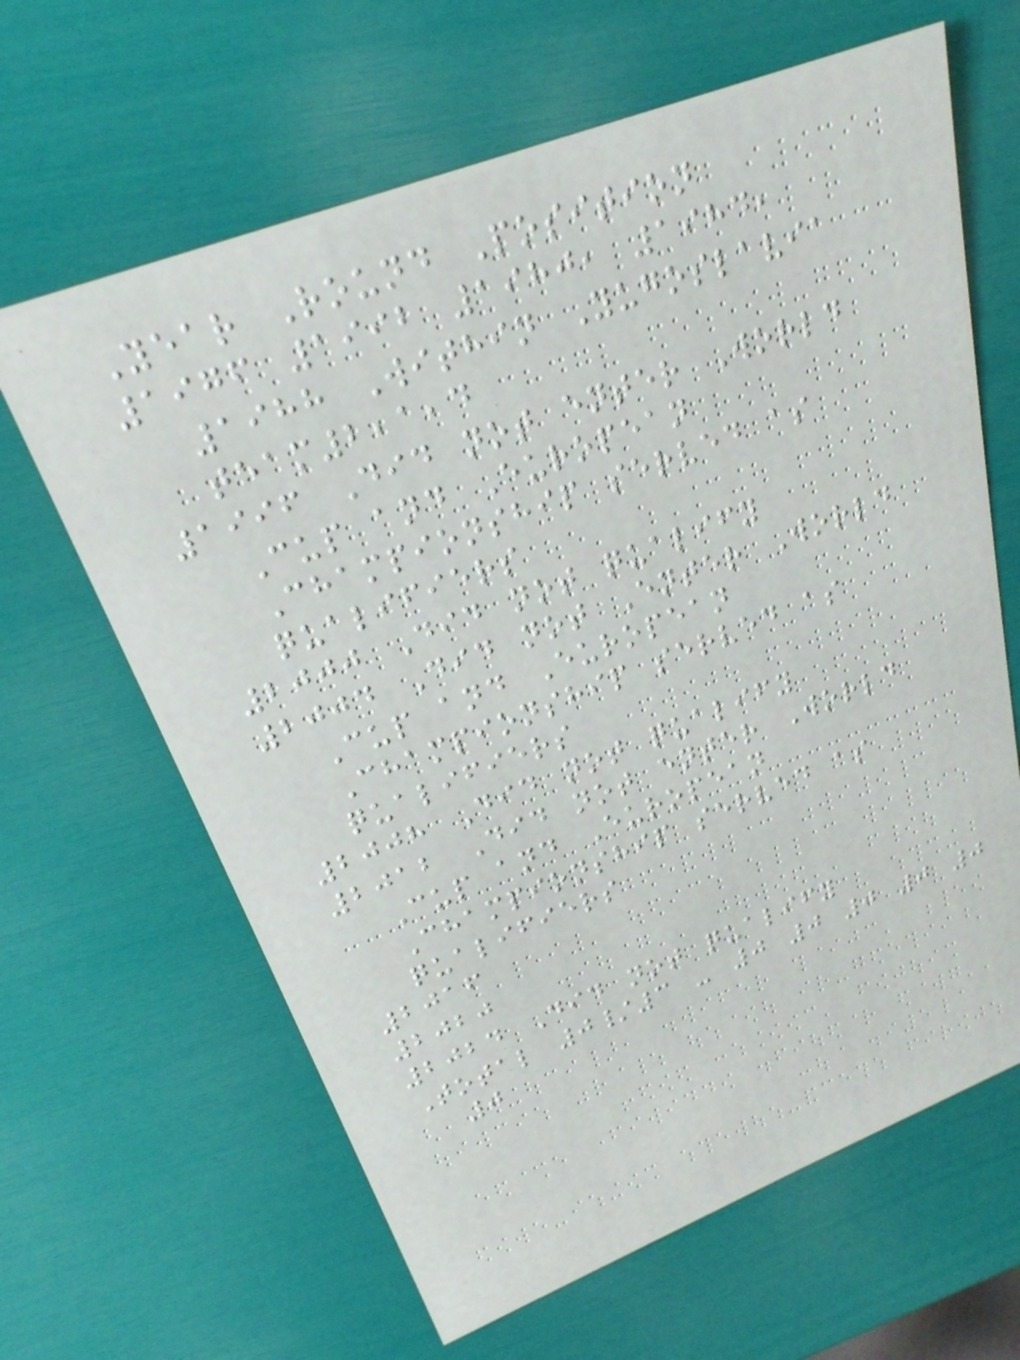Year Round Position
1976 1992 1980, 1984,
1988 Within Yugoslavia
team2,1,4
1996 Did not enter World
Cup and European
Championship served as
qualifiers
2000 Did not qualify
2004 Did not Enter World
Cup and European
Championship served as
qualifiers
2008 Did not qualify
2012 Did not enter World
Cup and European
Championship served as
qualifiers
2016
2020
2024 Did not qualify
Total 0/3 - 0 0 0 0 0
0
